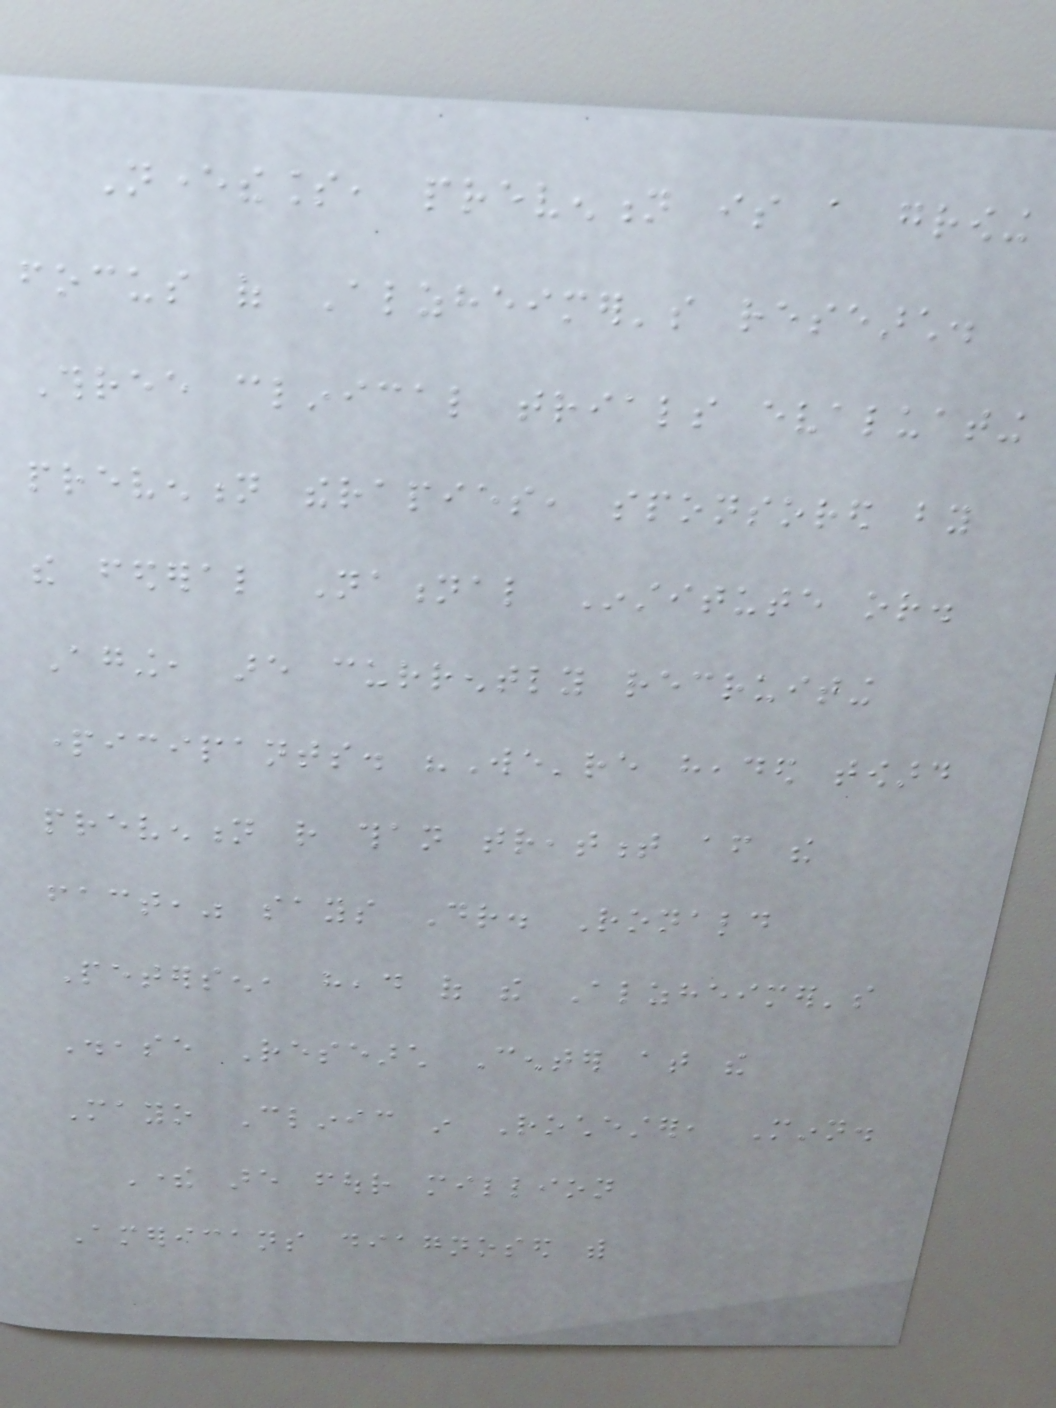Nevertheless, prevention is a growing
focus of Alzheimer's research.
Three clinical trials evaluating
prevention therapies, sponsored by
the federal National Institute or.
Aging, are currently recruiting
participants. "We're headed toward
prevention rather than treatment after the
fact," says Dr. Ronald
Petersen, head of the Alzheimer's
Disease Research Center at the
Mayo Clinic in Rochester, Minn.
There are four million
Americans diagnosed with
